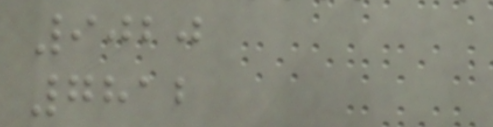9020
7812
